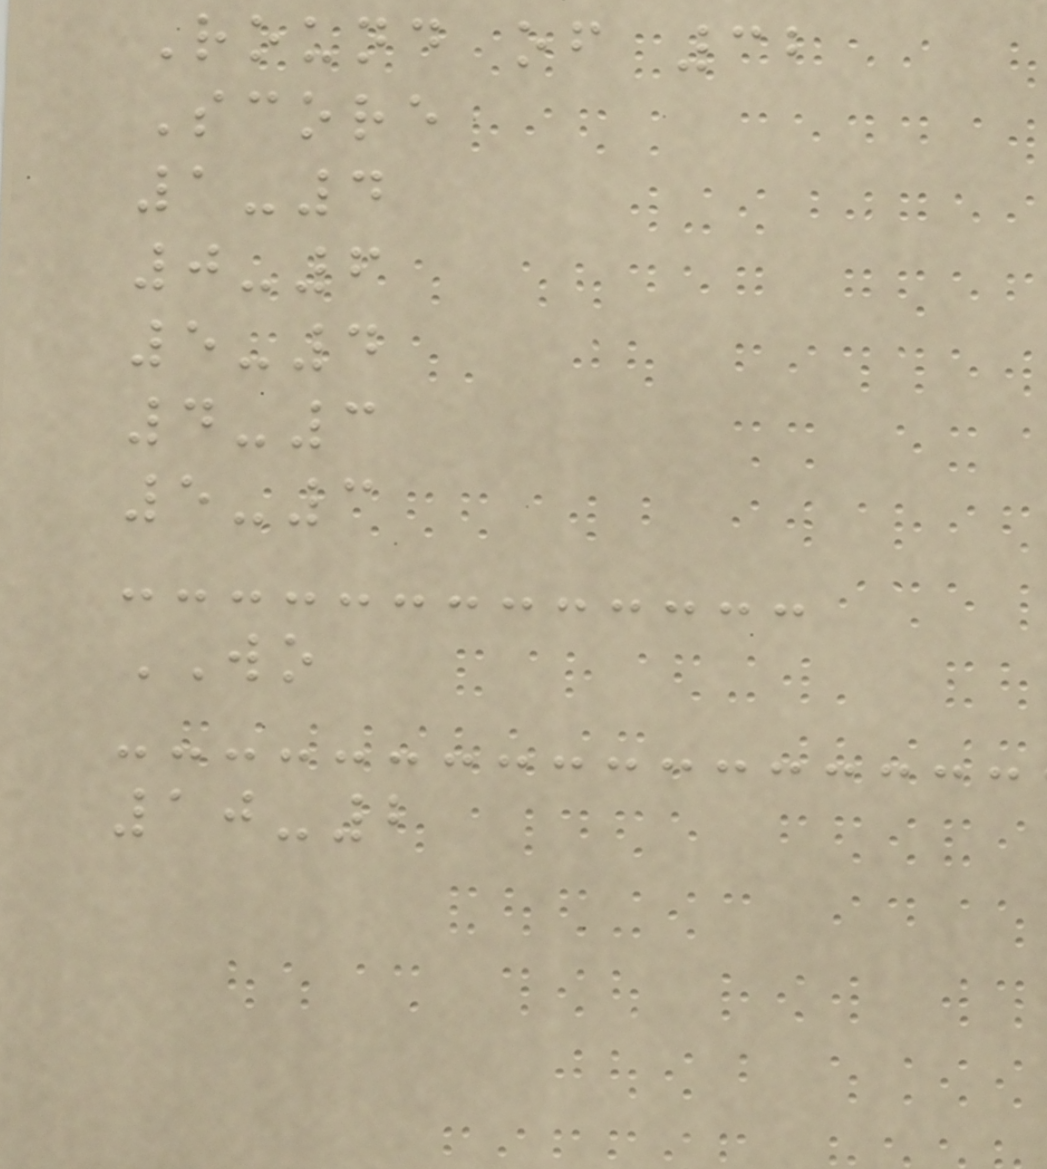Round of 32
Score
1-4
0-6
5-4
4-3
5-3
WO
10-2
